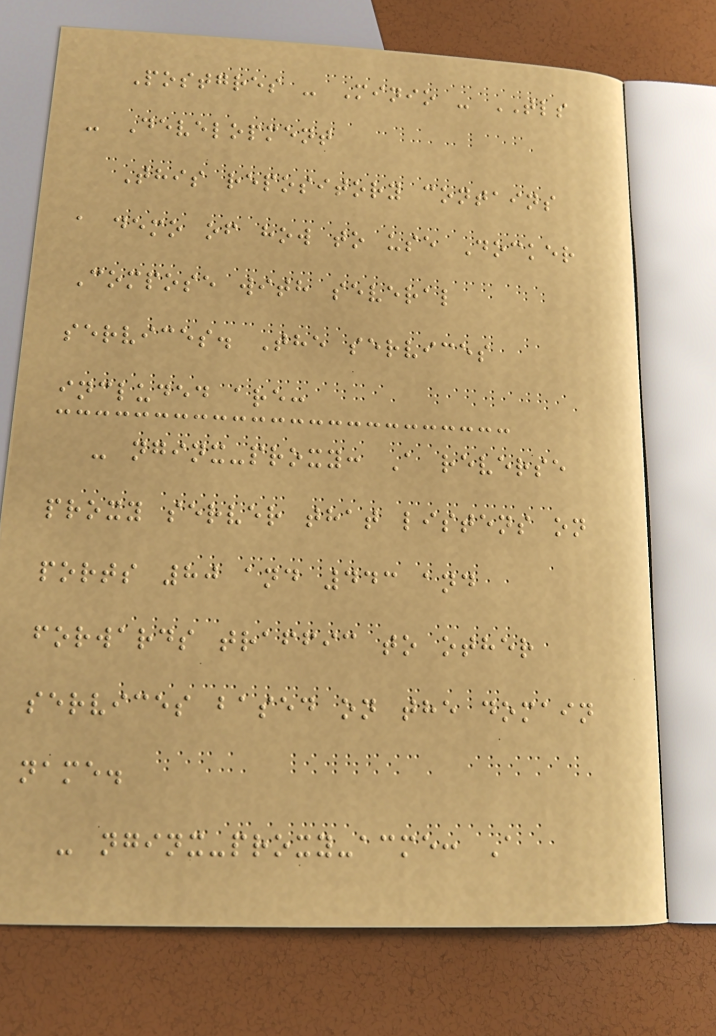Postgres - Minio - TLS
- Development
This repository contains
a demo of how to use Docker
Compose with several
services. The services
included are:
- nginx-proxy: A reverse
proxy server that listens on
ports 80 and 443 and
forwards traffic to other
services based on the domain
name.
- nginx-proxy-acme: A
